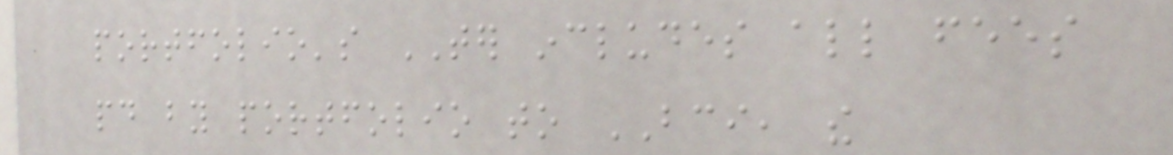portfolio's TER includes all fees
paid by portfolio to BCI, the
